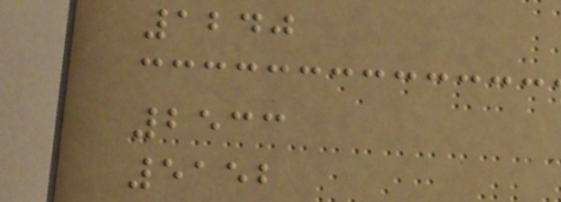1240
2533
5152
